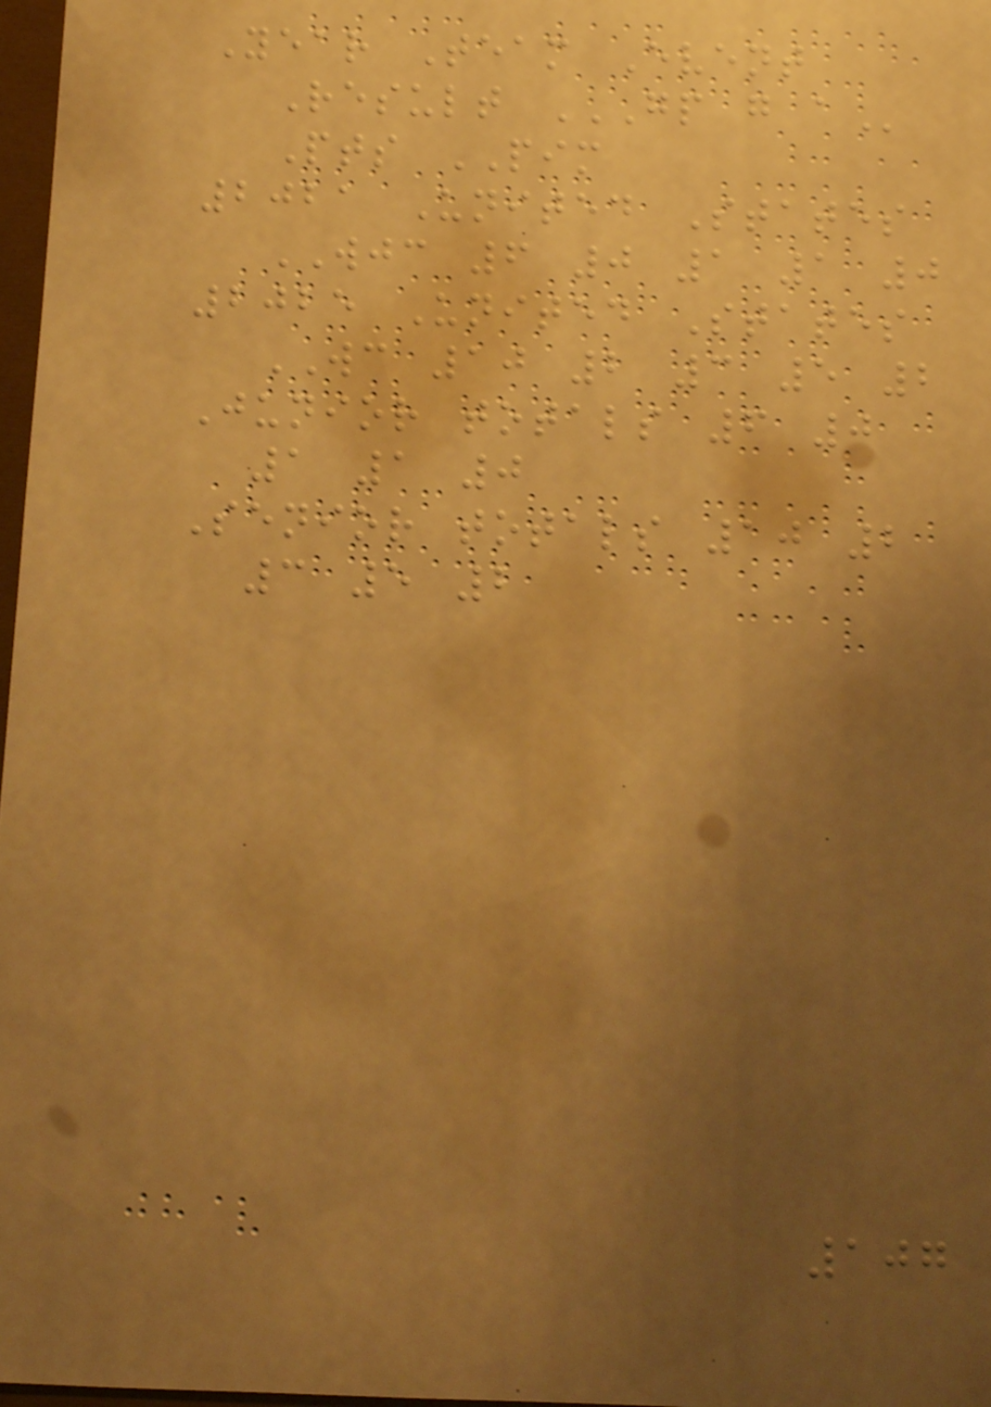Year Team Event
Result GP G A
Pts PIM
2021 United States
WJC 6 0 1 1 0
2025 United States
WC 10 2 3 5 2
Junior totals 6 0
1 1 0
Senior totals 10 2
3 5 2
107
